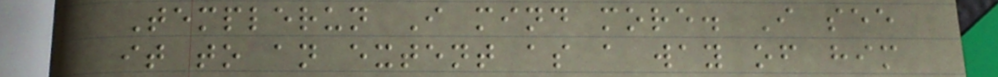Templerun I mind more. I see
it to an extent as a way of him
